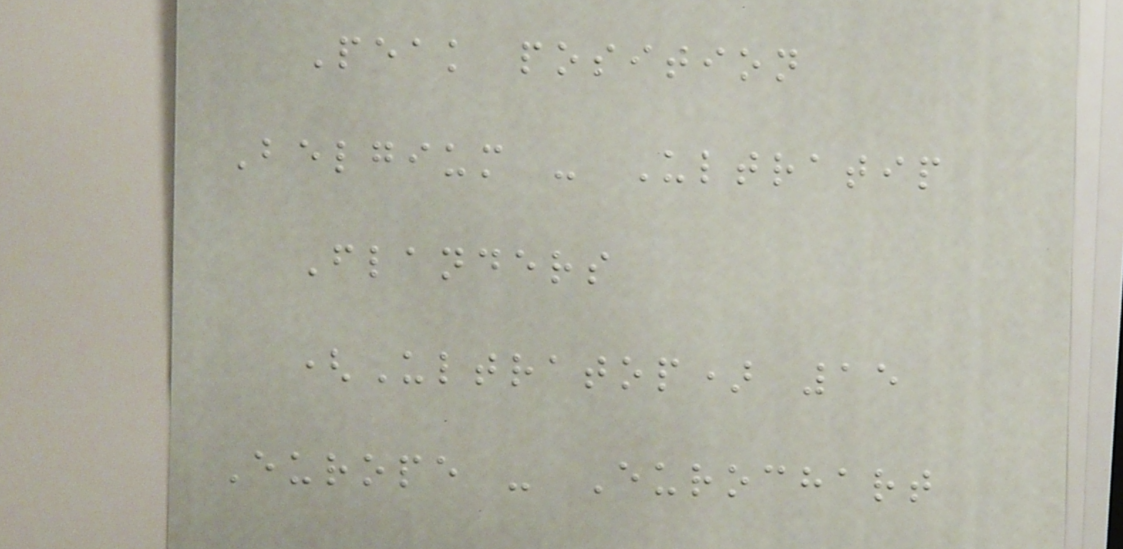Peak position
Belgium - Ultratip
Flanders
(Ultratop) 15
Europe - Eurochart
